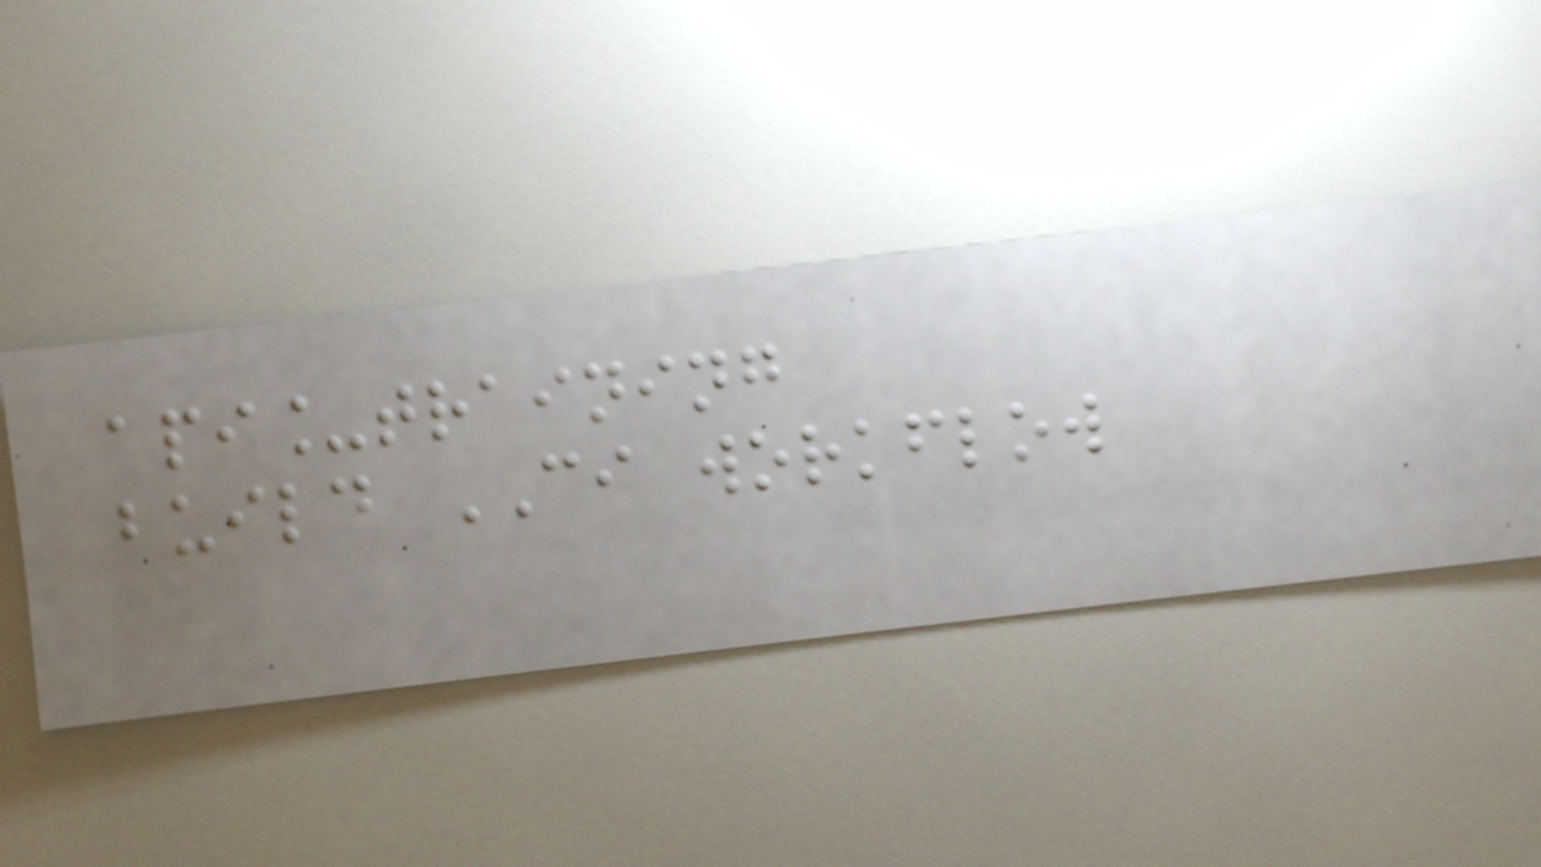api_training
build CI workflow
